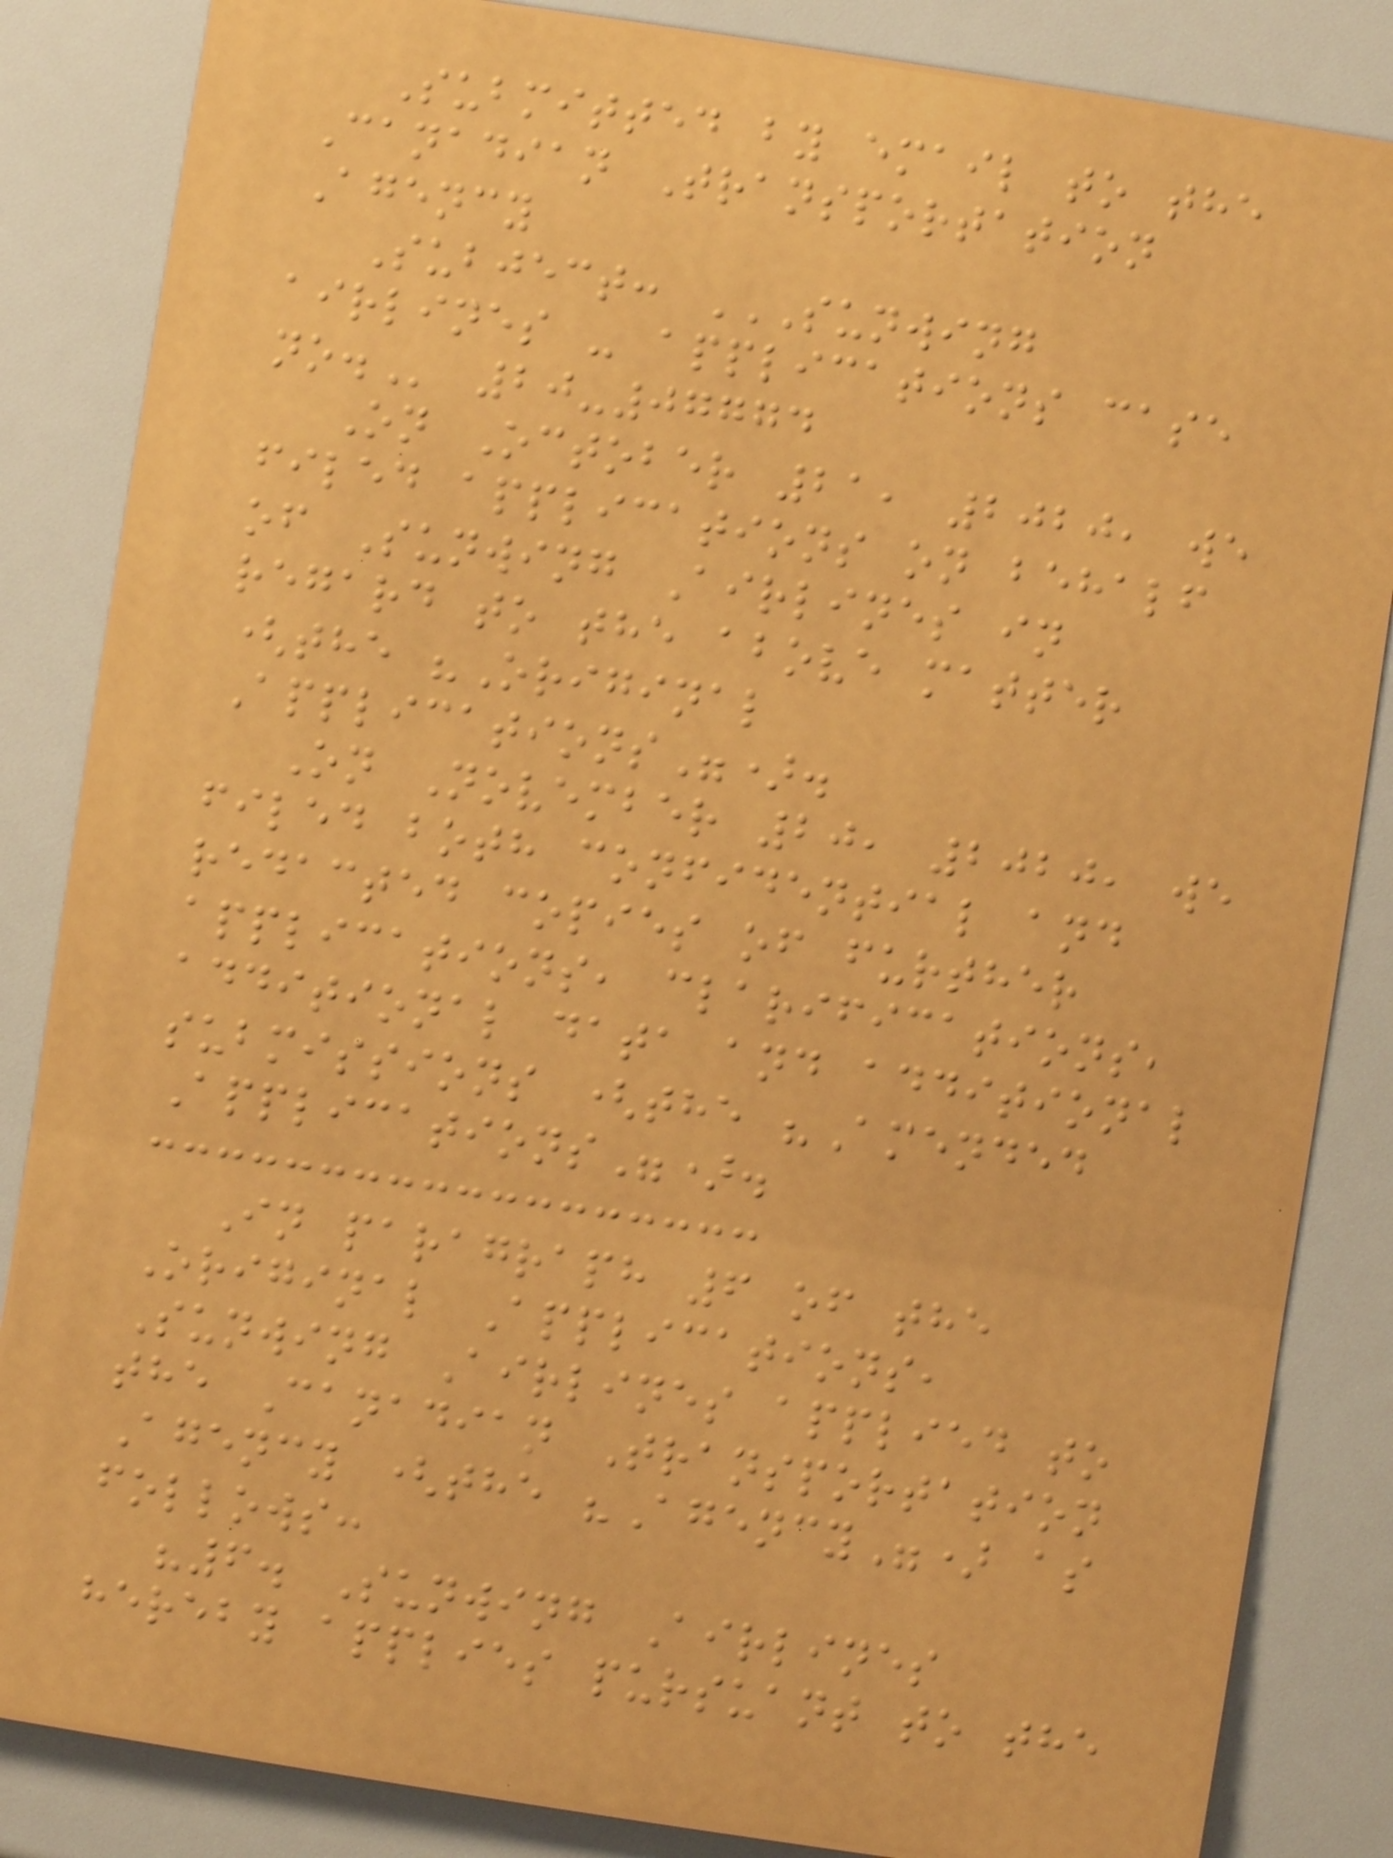Submitted by email to the
Canadian Transportation
Agency
Subject: SUNWING
AIRLINES - APPLICATIONS CASE
NO. 20-07774
On October 21, 2020, we
filed applications on behalf
of Sunwing Airlines in
regard to the above matter
(the "Original
Applications").
On November 20, 2020, we
filed both confidential and
redacted copies of further
applications, clarifications,
additional data and additional
submissions (the "Amended
Applications").
In paragraph 6 of the
Original Applications,
Sunwing Airlines applied to
the Canadian Transportation
Agency (the "Agency") as
follows:
"6. Sunwing Airlines
hereby applies pursuant to the
